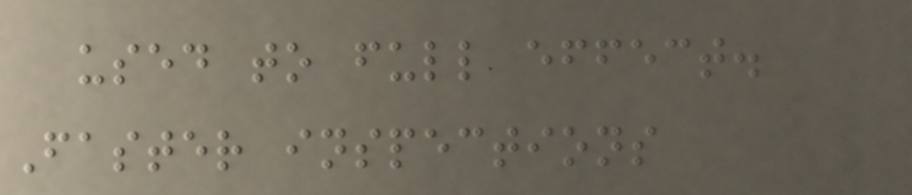used to full effect.
Faster inspections
